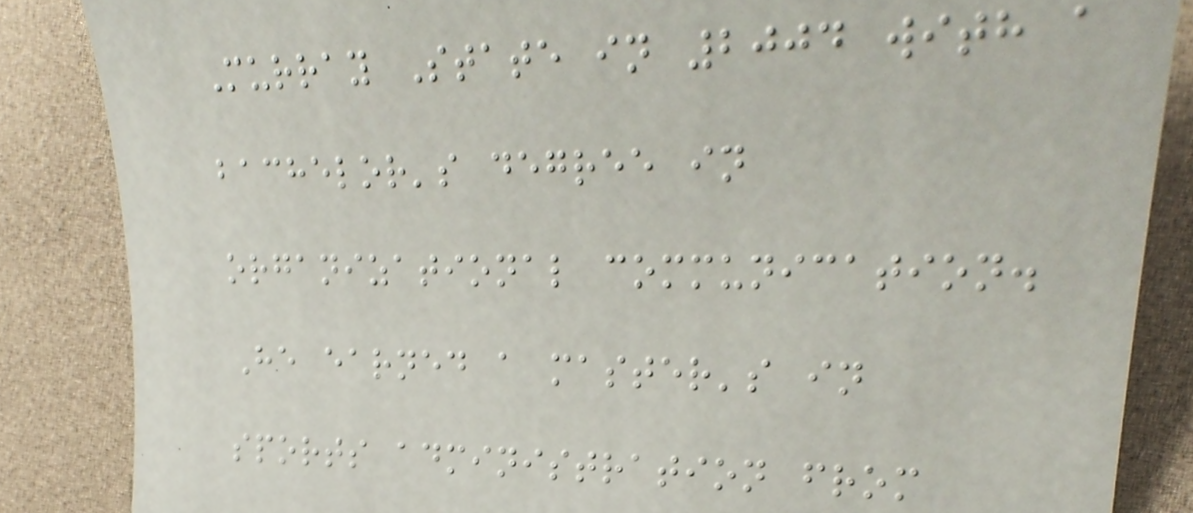Murray State in 2004 with a
bachelor's degree in
organizational communication.
He earned a master's in
sports administration from
